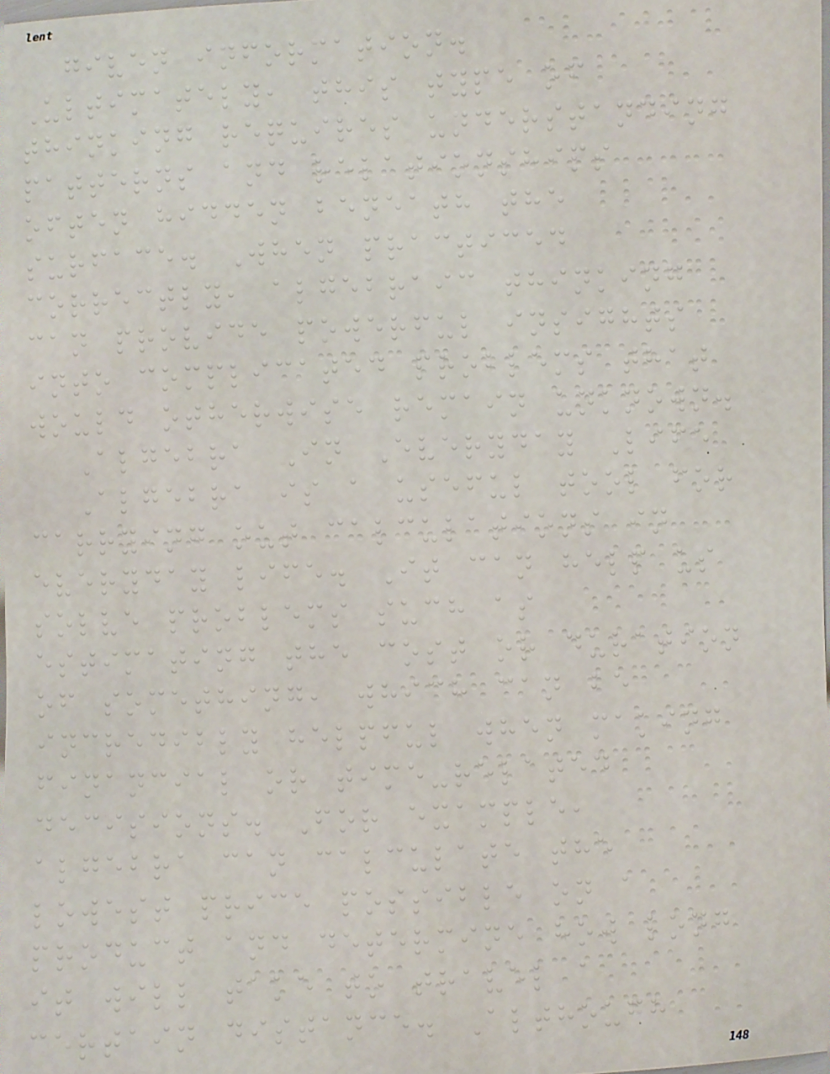given information.
Ultimately, this type of
thinking requires understanding
patterns and relationships
often hidden beneath the
surface. When practiced
correctly, algebraic thinking
can provide powerful insights
into complicated problems that
would otherwise remain unknown.
Algebra In Everyday Life
Algebra is a useful tool for
carrying out calculations in
everyday life. It can help us
solve problems such as
estimating the cost or duration
of something, which can be
incredibly helpful when making
financial or time-related
decisions. For example,
algebra can calculate the
lowest price possible on a
product and determine how long
it will take to travel a
certain distance. Although
